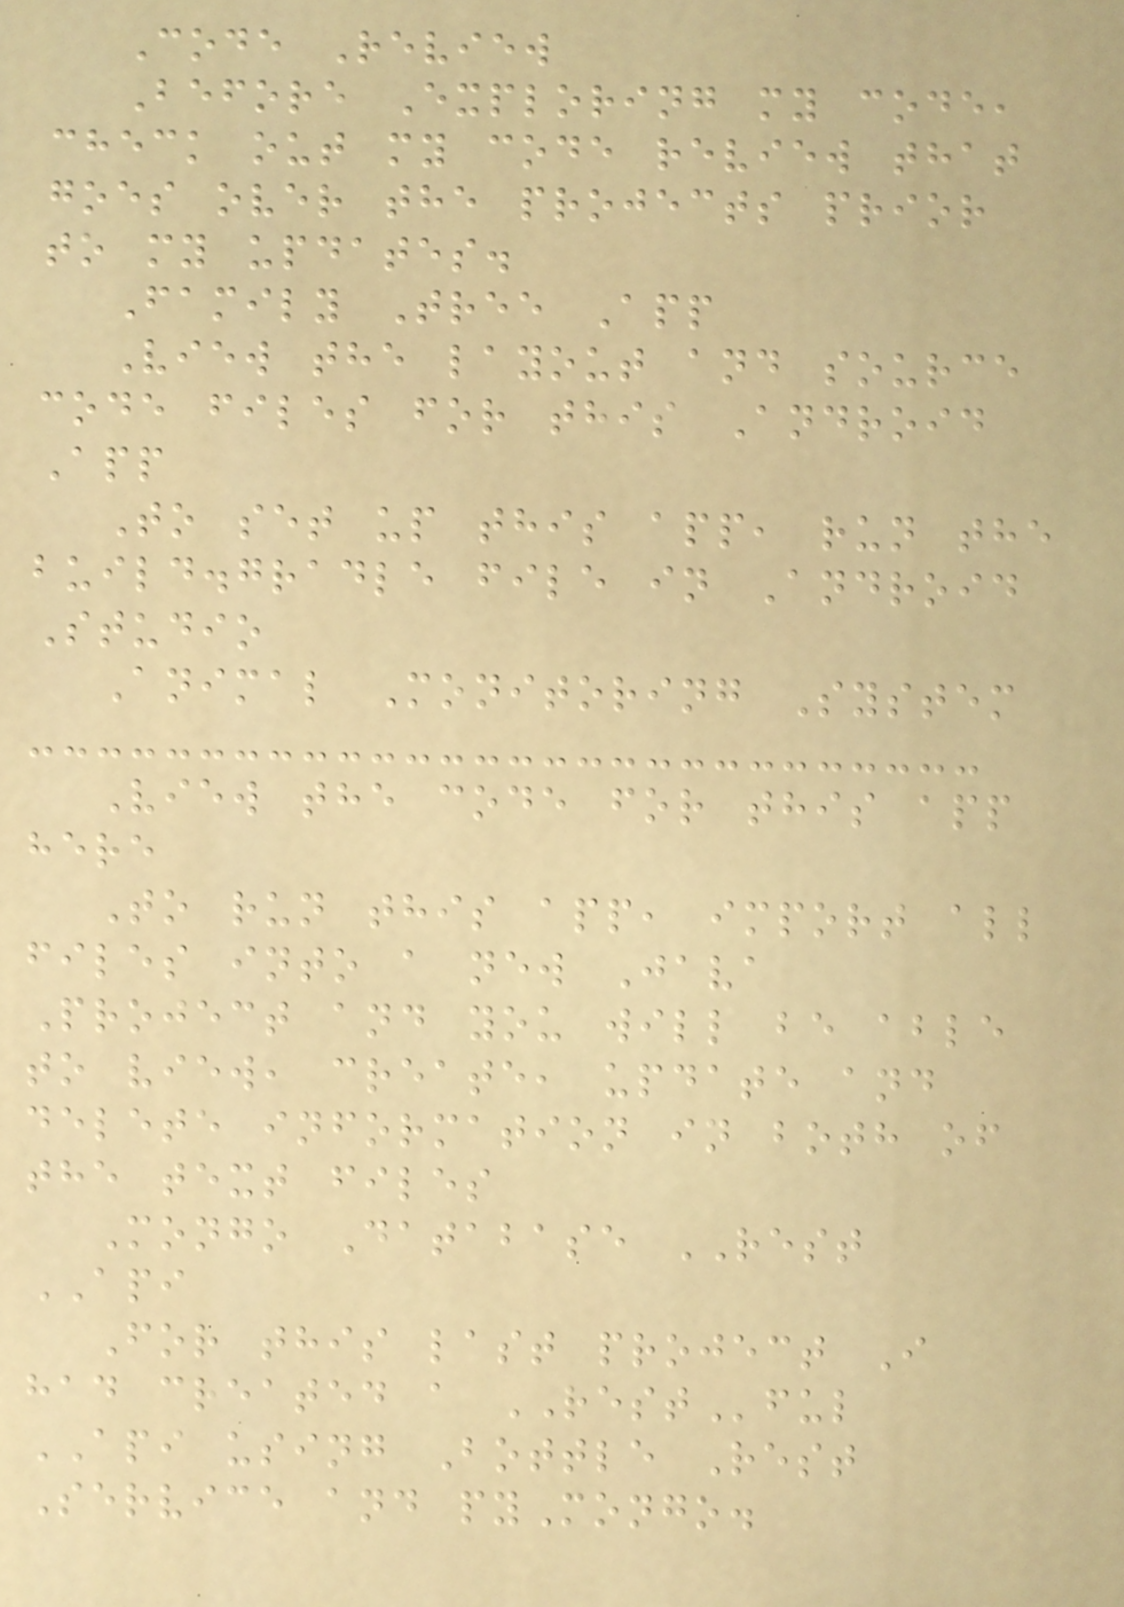Code Review
Before Exploring my code,
check out my code review that
goes over the projects prior
to my updates.
Family Tree App
View the layout and source
code files for this Android
App
To set up this app, run the
build.gradle file in Android
Studio
Animal Monitoring System
View the code for this app
here
To run this app, import all
files into a new Java
Project and you will be able
to view, create, update and
delete information in both of
the text files
Mongo Database REST
API
For this last project I
had created a RESTful
API using Bottle Rest
Service and pyMongo.
